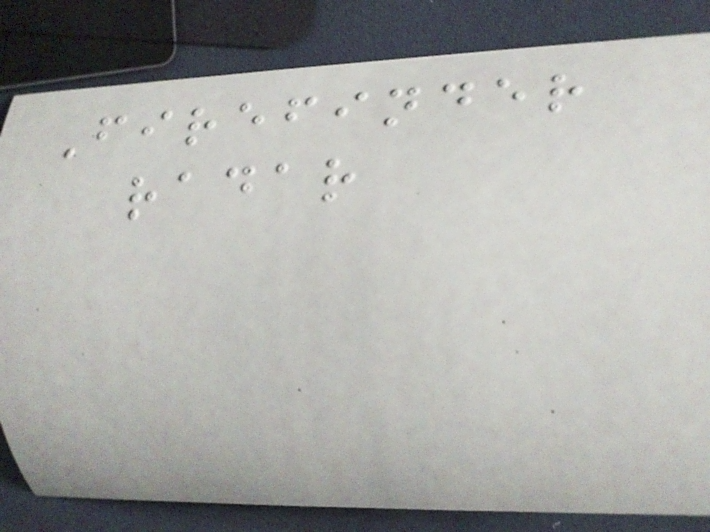Firefinder
radar
